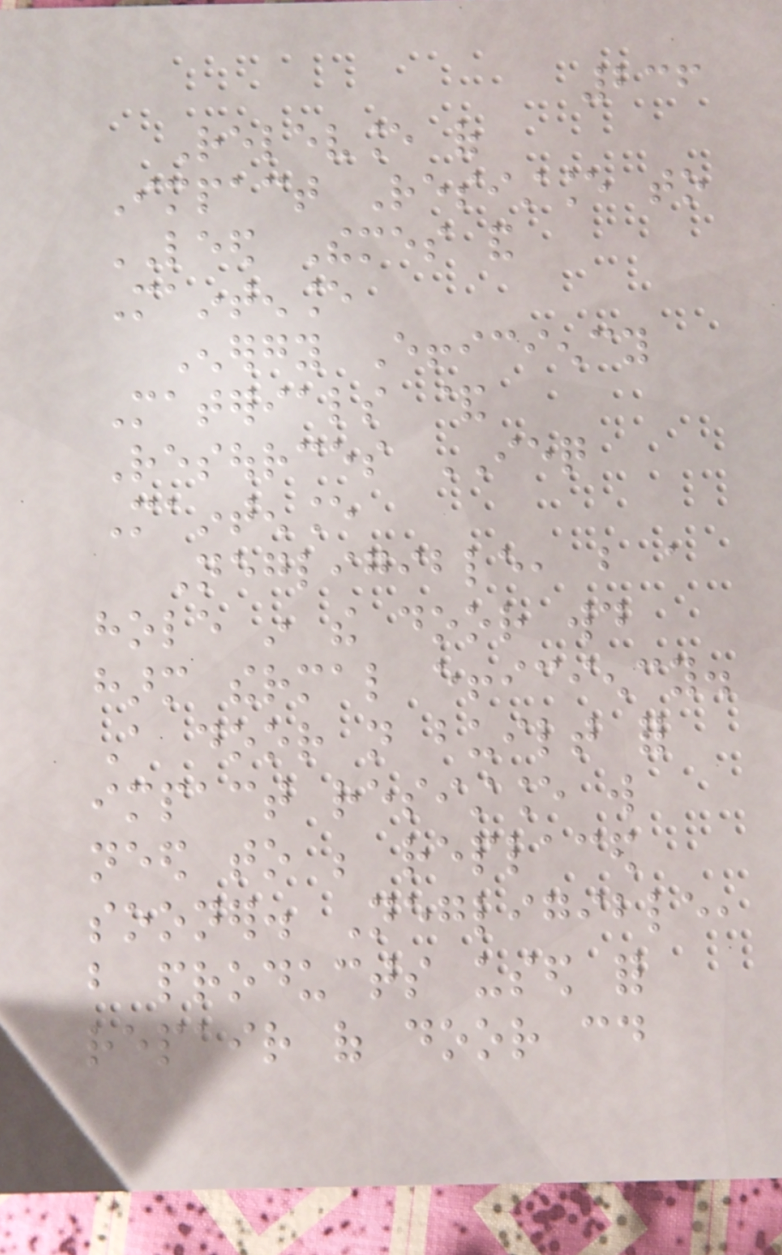236
Relevance of
Impact Resistance to
LEED Themes and
Maintenance
Energy Efficiency
Materials &
Resources IEQ
Maintenance
Negligible, but a
hole in the door would
harm thermal efficiency.
A door not built for
impact resistance will
need to be replaced
sooner. Negligible,
but products used for
repair of door could
